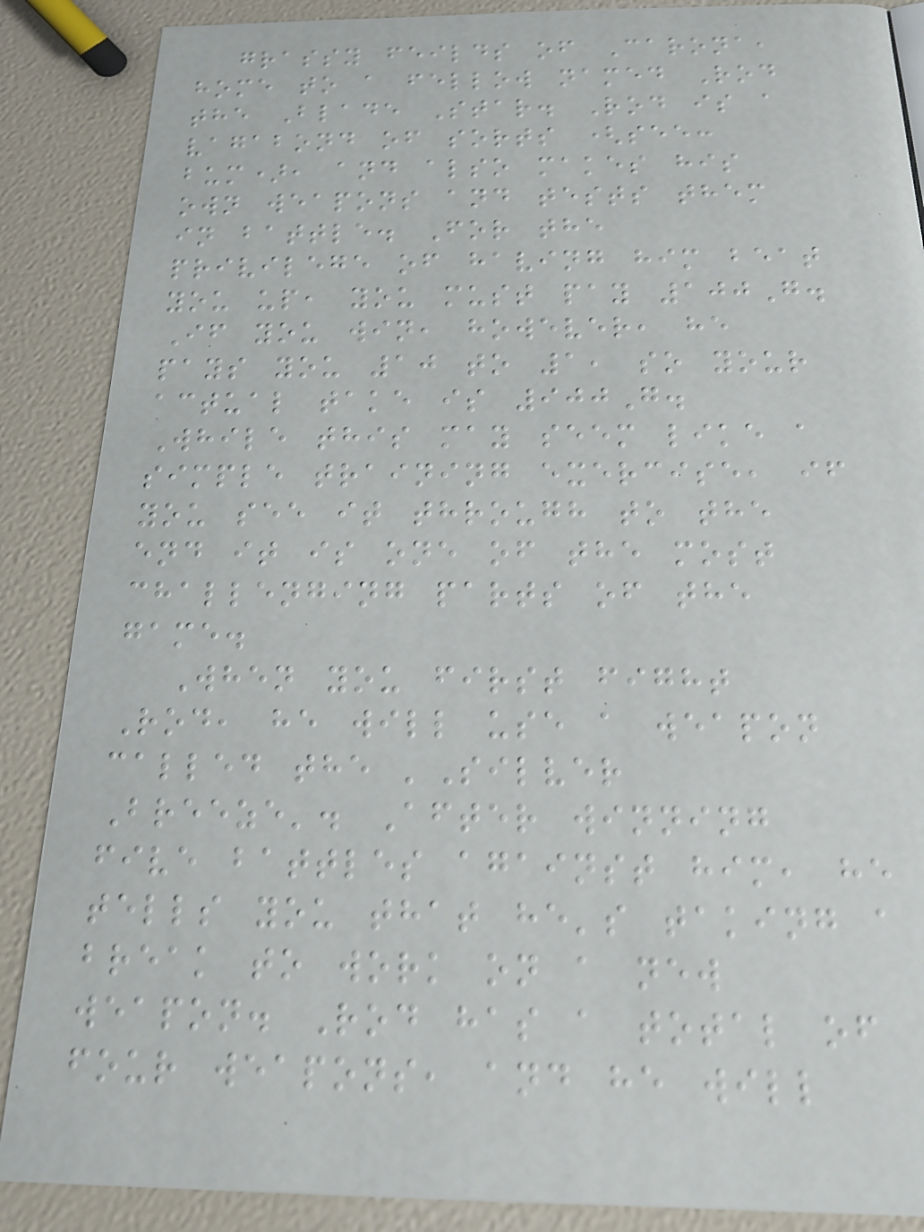grassy feilds of Carona,
home to a fellow named Rod
the Blade Star. Rod is a
vagabond of sorts (see:
bum), and also makes his
own weapons and tests them
in battle. For the
privilege of having him beat
you up, you must pay 100G.
If you win, however, he
pays you 10 to 1, so your
actual take is 900G.
While this may seem like a
simple training exercise, if
you see it through to the
end it is one of the most
challenging parts of the
game.
When you first fight
Rod, he will use a weapon
called the 'Silver
Breeze'. After winning
five battles against him, he
tells you that he's taking a
break to work on a new
weapon. Rod has a total of
four weapons, and he will
